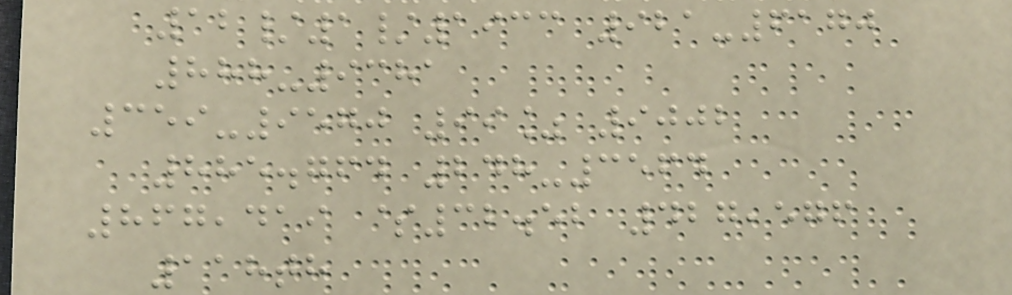12/1/1933 921-6170
888-9381
359-9570 99% 9002
885.764 248-3564
867,419 $32.52 427,576
118th
